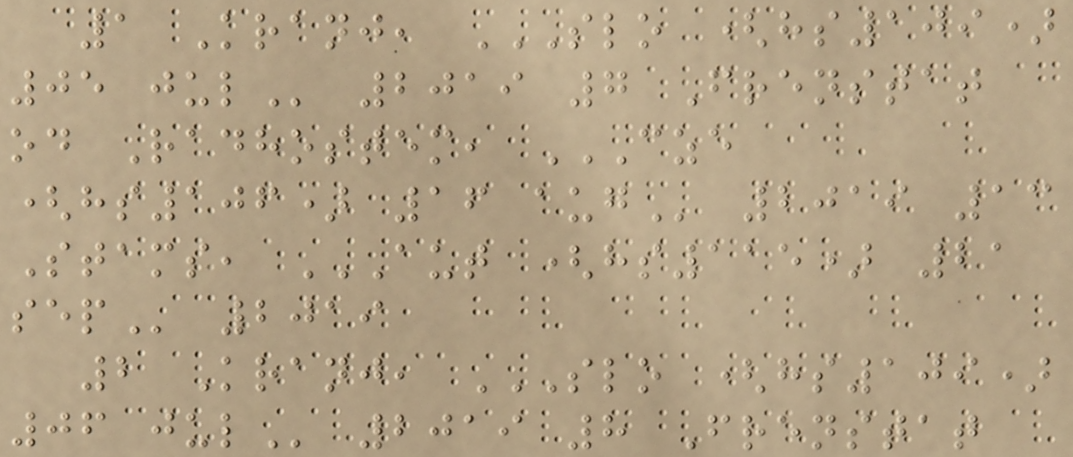1 Kranj, SLO (HS109)
05 JUL 2019 7 Frenstat
od Radhostem, CZE
(HS106) 16 AUG 2019 13
Stams, AUT (HS115) 21
SEP 2019
2 Kranj, SLO (HS109)
06 JUL 2019 8 Frenstat
